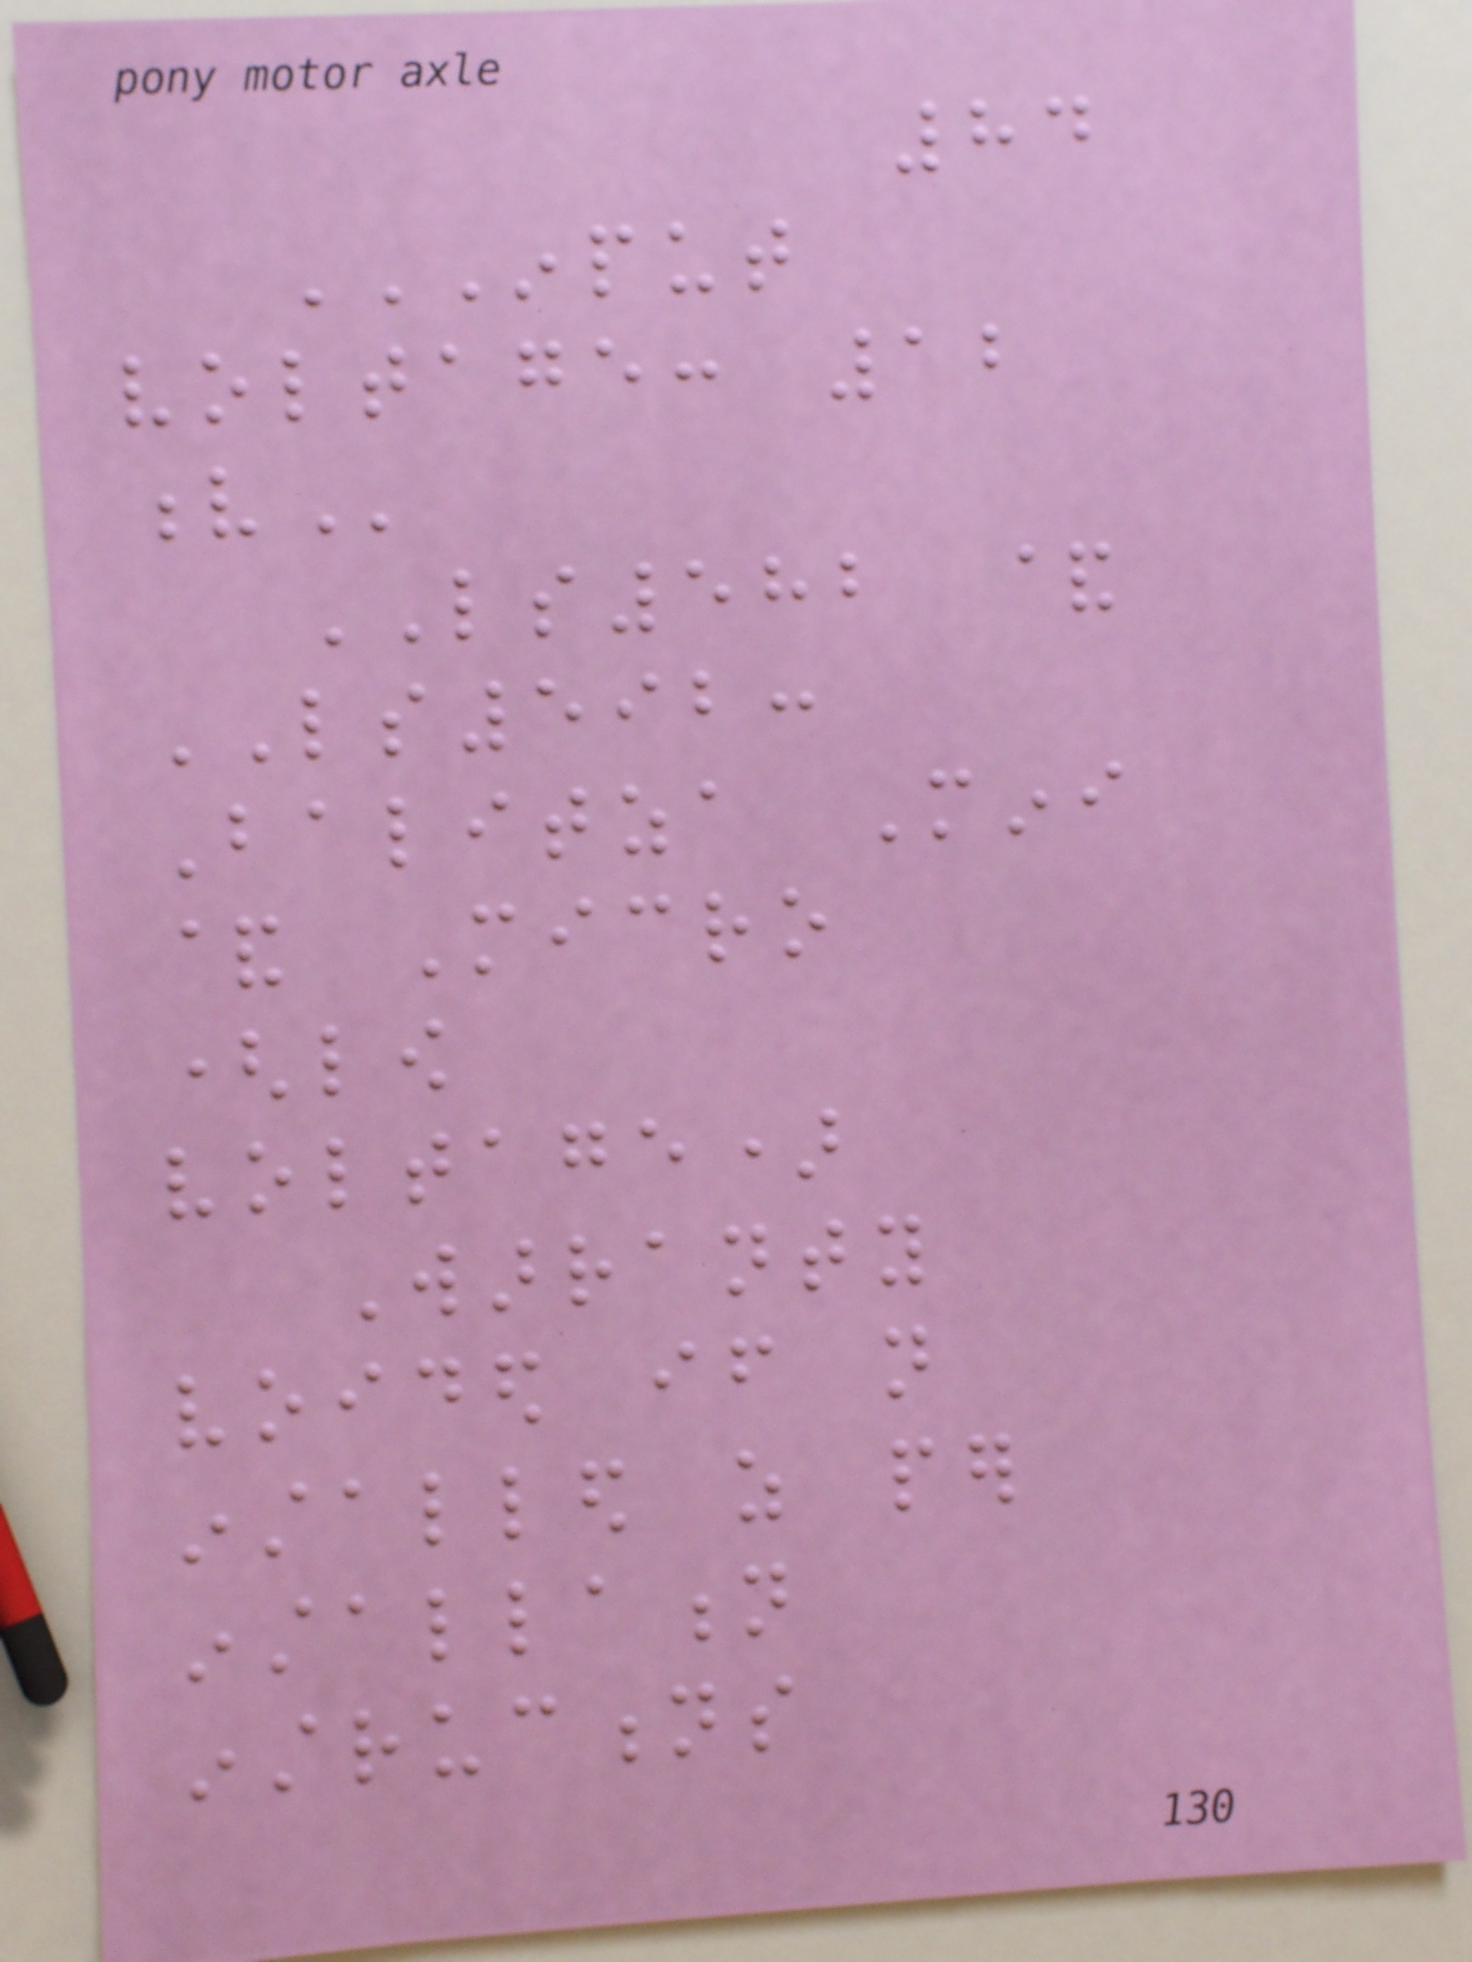84
INPUT
VOLTAGE: 12
V
LS582 &
LS592:
Balitza Mini
& Micro
(low
voltage)
Warranty
voided if not
installed as per
installation
instructions
